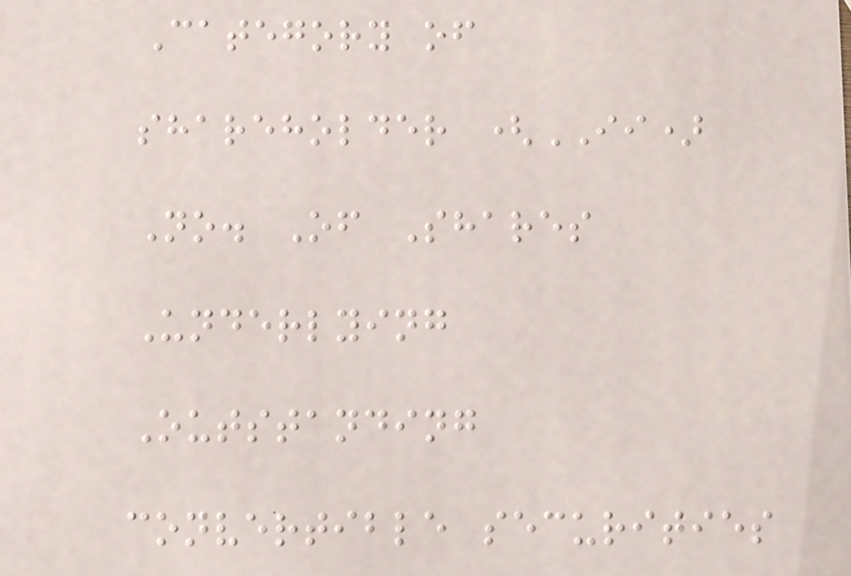Category of
shareholder (II)
No. Of Shares
Underlying
Outstanding
convertible securities
